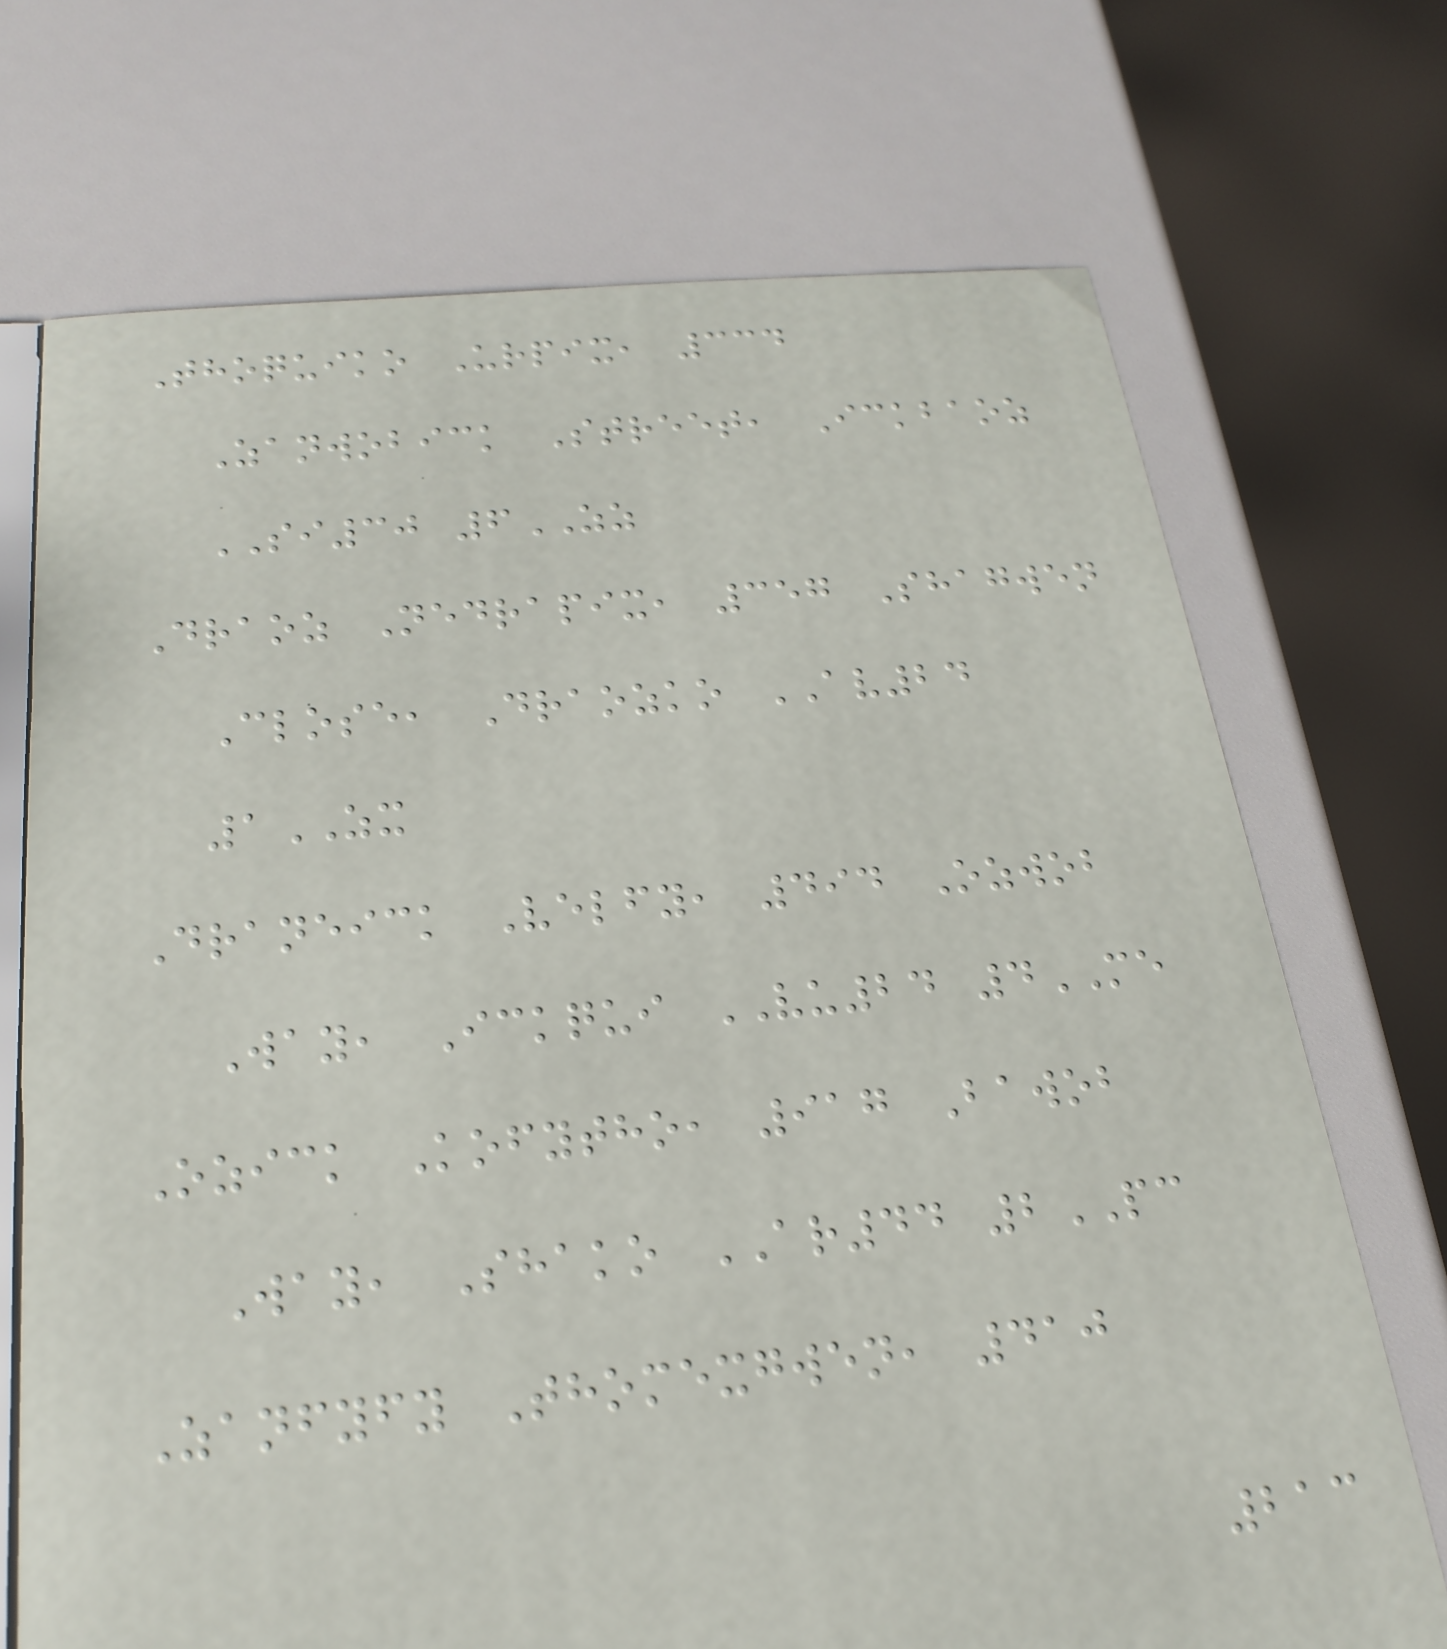Thoquiko Urpix, 334
Zanwobick Street, Ickbaoz
SI30 6ZZ
Draoz Nedrapix, 357 Shagwen
Close, Draozko AV24
1ZX
Draneick Velfy, 494 Ozwob
Way, Ickqui VU24 4ME
Ozick Kofytho, 917 Bawob
Way, Shako AR44 2PC
Zanfyfy Thomexgwen, 410
213
